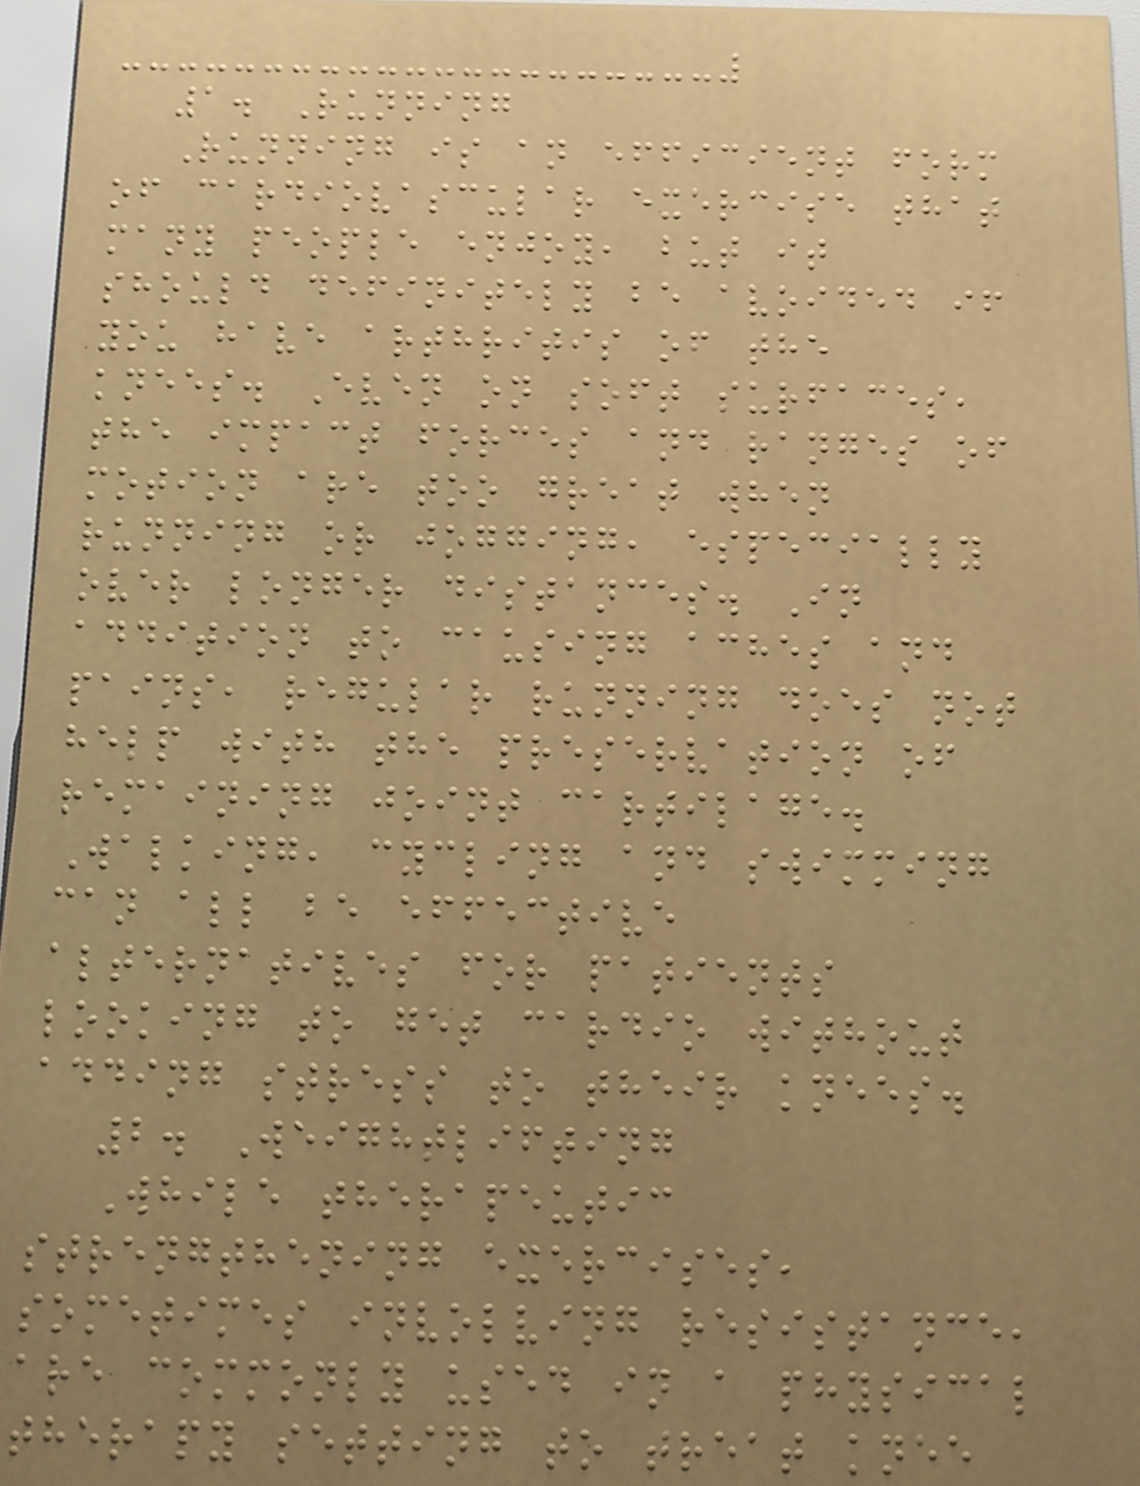1. Running
Running is an efficient form
of cardiovascular exercise that
many people enjoy, but it
should definitely be avoided if
you have arthritis of the
knees. Even on soft surfaces,
the impact forces and ranges of
motion are too great when
running or jogging, especially
over longer distances. In
addition to causing aches and
pains, regular running does not
help with the preservation of
remaining joint cartilage.
Walking, cycling and swimming
can all be effective
alternatives for patients
looking to get cardio without
adding stress to their knees.
2. Weightlifting
While therapeutic
strengthening exercises,
sometimes involving resistance,
are commonly used in a physical
therapy setting to treat knee
